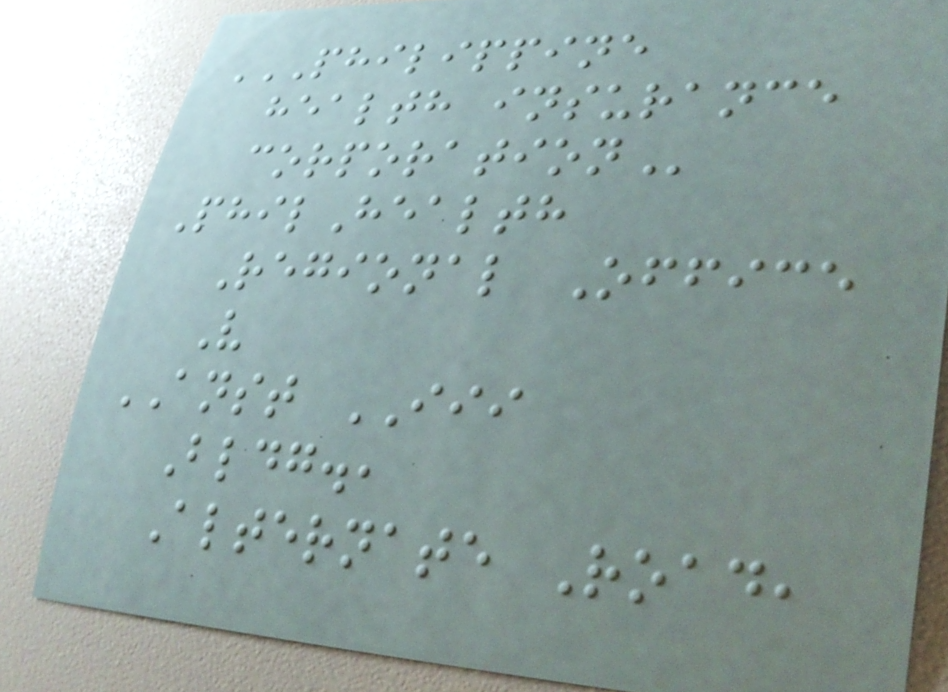PHILIPPINE
HEALTH INSURANCE
CORPORATION
PhilHealth
Regional Office
V
ANST III
Bldg.,
Alternate Road,
